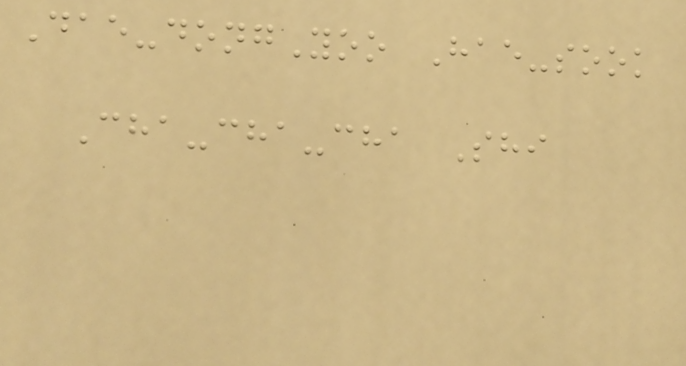Dae-dongYoo Hae-sook
Cha-cha-cha Shi
